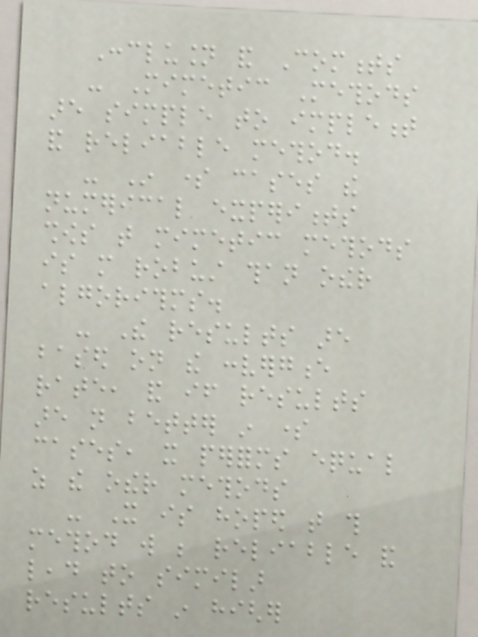Conclusion and Comments
- Mimetic Methods
are simple to implement
and reliable method.
- In some cases the
numerical experiments
shows that mimetic methods
is more robust than other
algorithms.
- The results are
based on the convergence
rate, and if results
are not better in some
cases, it performs equal
as the other methods
- It is hoped that this
method will be reliable and
lead to similar
results in higher
